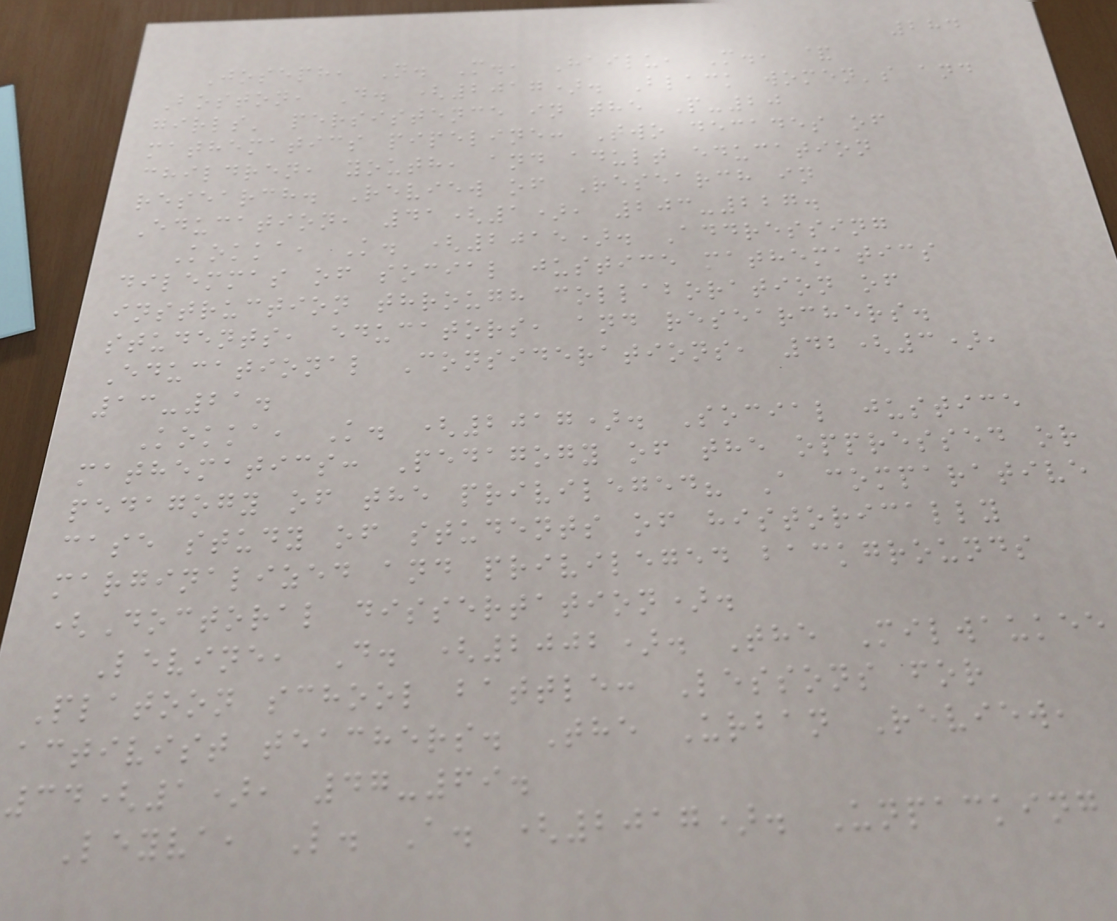284
Joseph, N. M., Hailu, M., &
Boston, D. (2017). Black women's and
girls' persistence in the P-20
mathematics pipeline: Two decades of
children, youth, and adult education
research. Review of Research in
Education, 41(1), 203-227.
Kokka, K. (2015). Addressing
dilemmas of social justice mathematics
instruction through collaboration of
students, educators, and researchers.
Educational Considerations, 42(3),
13-21.
Kokka, K. (2017). Social justice
mathematics: Pedagogy of the oppressed or
pedagogy of the privileged? A comparative
case study of students of historically
marginalized and privileged backgrounds
(Doctoral dissertation).
Levine, D. (2002). The Milwaukee
Platoon school battle: Lessons for
activist teachers. The Urban Review,
34(1), 47-69.
Leyva, L. A. (2017). Unpacking
